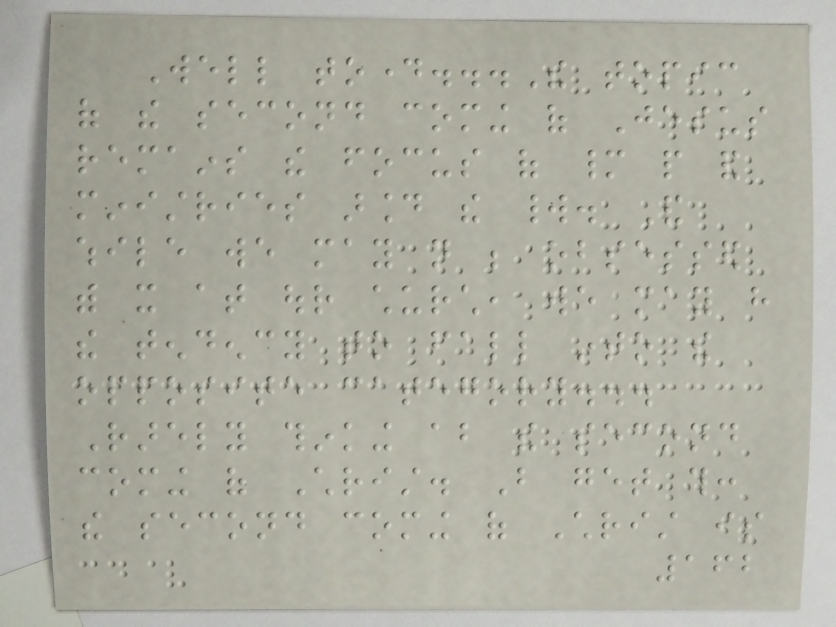Well today...The topic
of the second coming of Jesus
remains the focus of many people and
ministries around the world. And
while we may not be obsessed
with it at our church, we may have
the tendency to fall into the
opposite category...
Rarely thinking about the second
coming of Christ. But get this:
the second coming of Christ is
162
